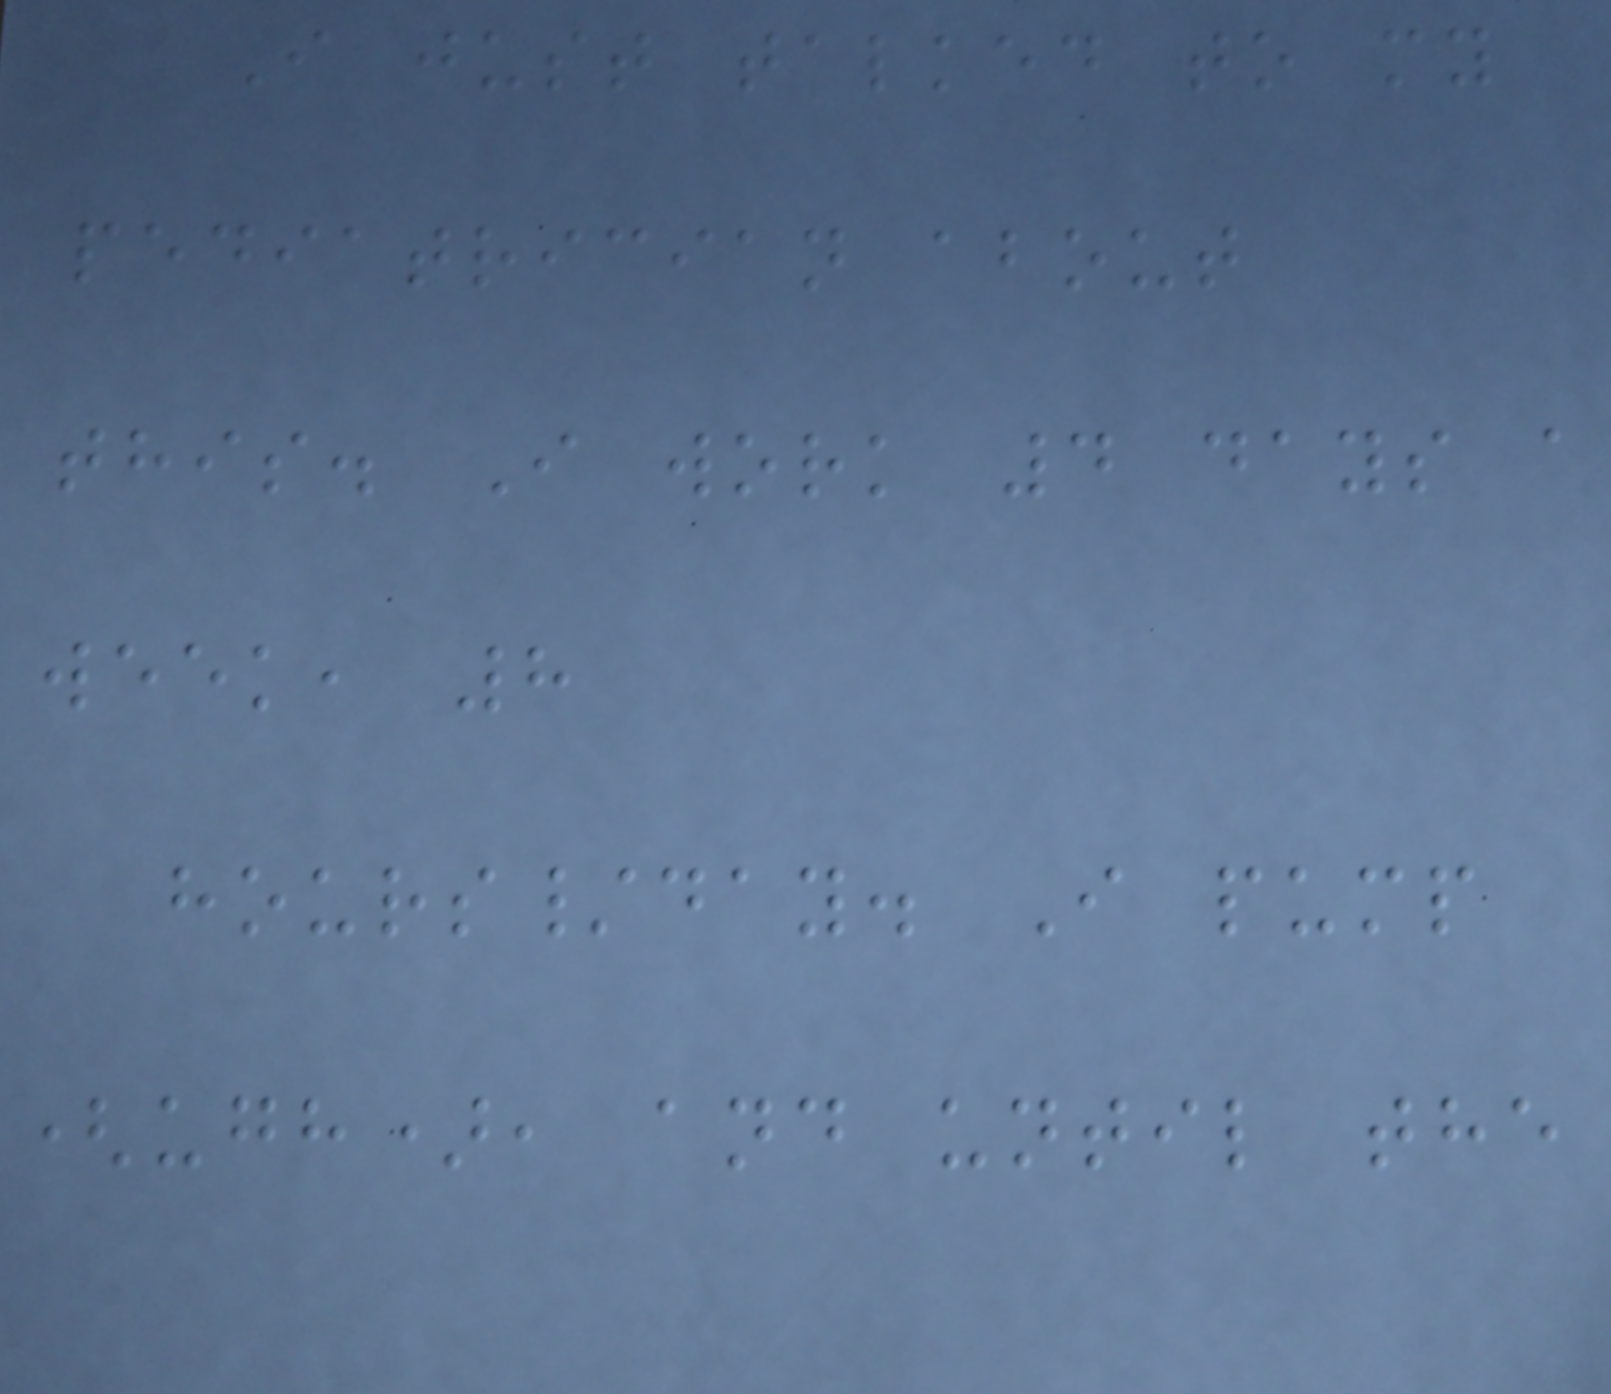I just talked to my
pediatrician about
this. I work 4 days a
week, 8
hours/day. I pump
(ugh), and until the
